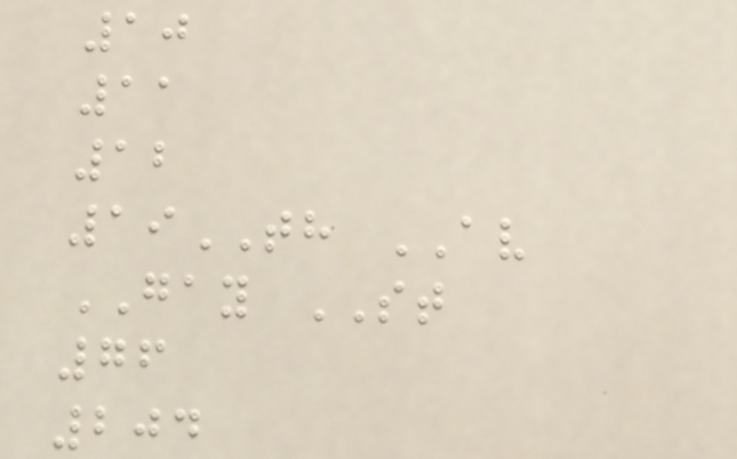10
11
12
19TH AV
GAY ST
76
204
